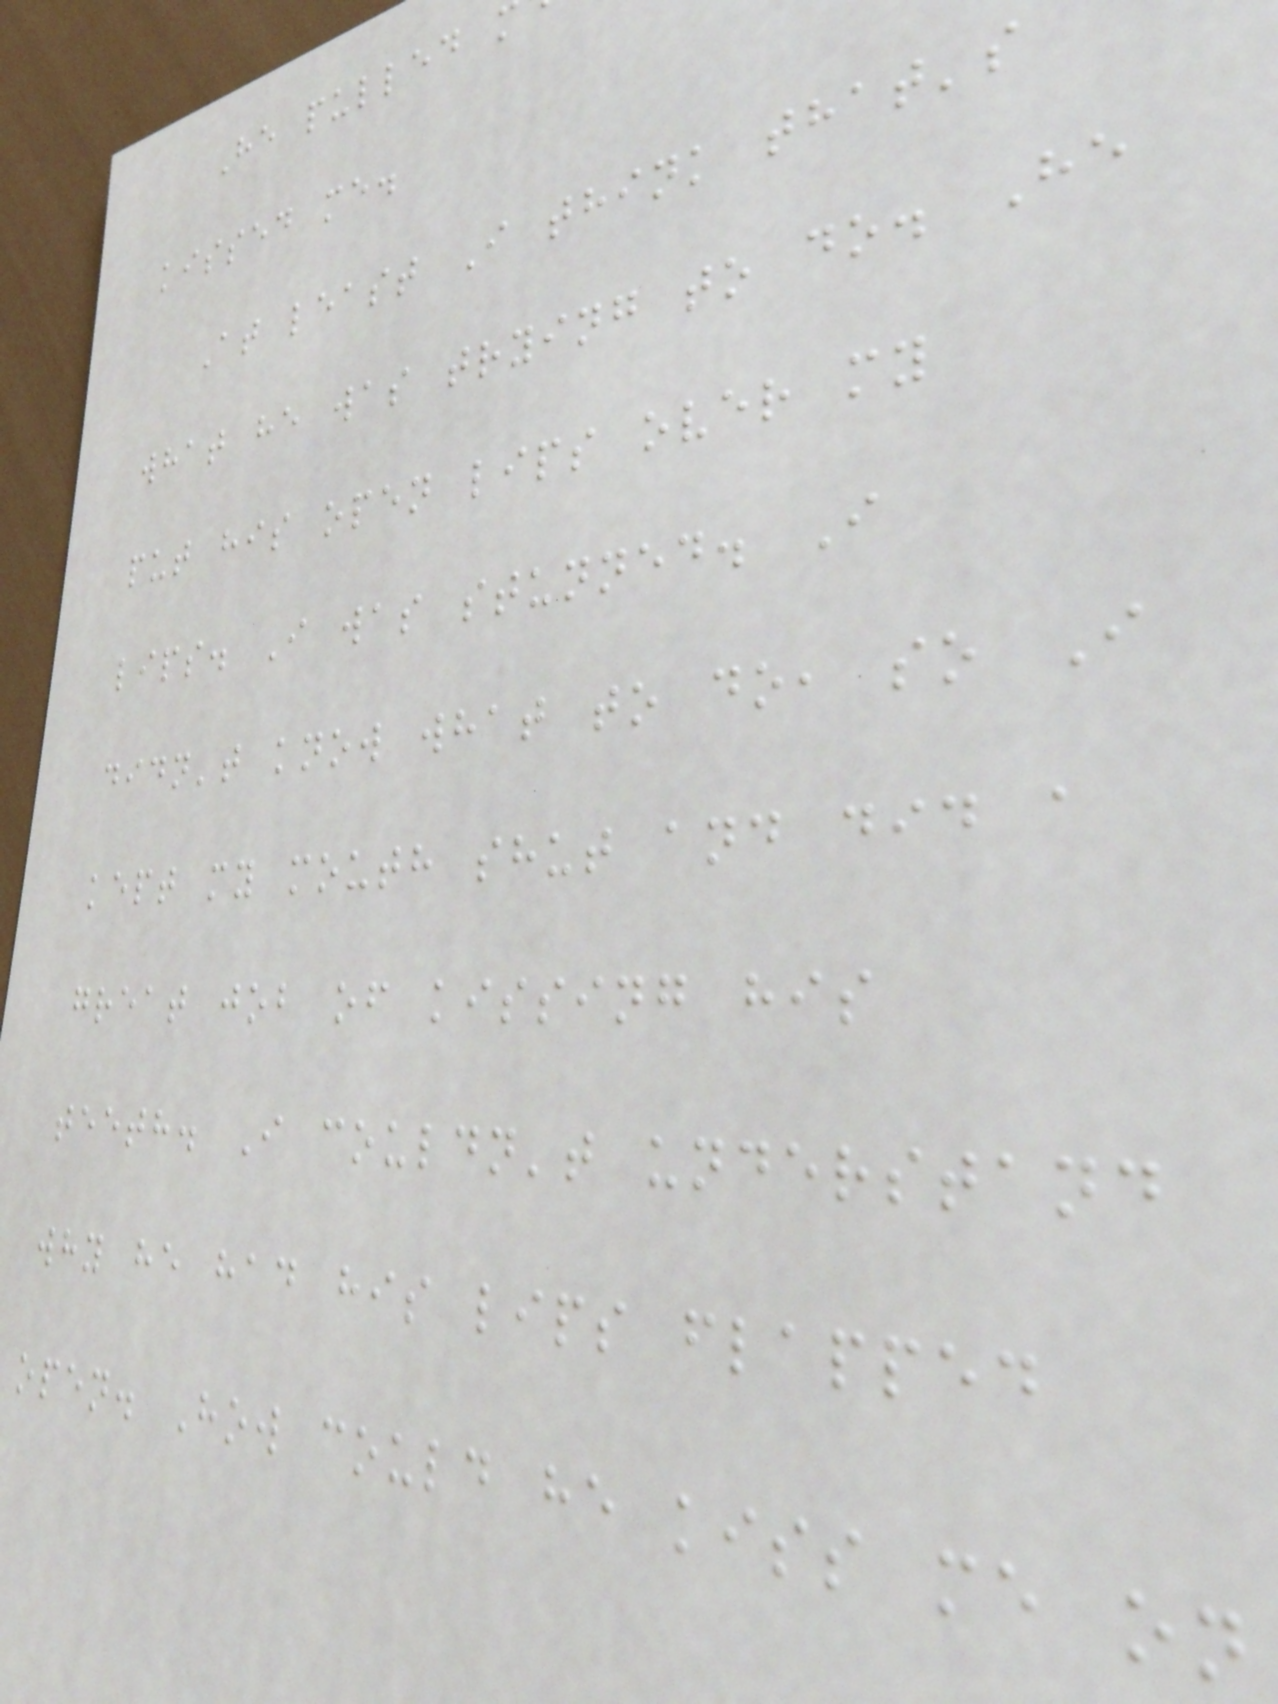He pulled
kissed me.
At least I think that's
what he was trying to do. He
put his open lips over my
lips. I was stunned. I
didn't know what to do, so I
kept my mouth shut and did a
great job of kissing his
teeth. I couldn't understand
why he had his lips flapped
open. How could he kiss me on
